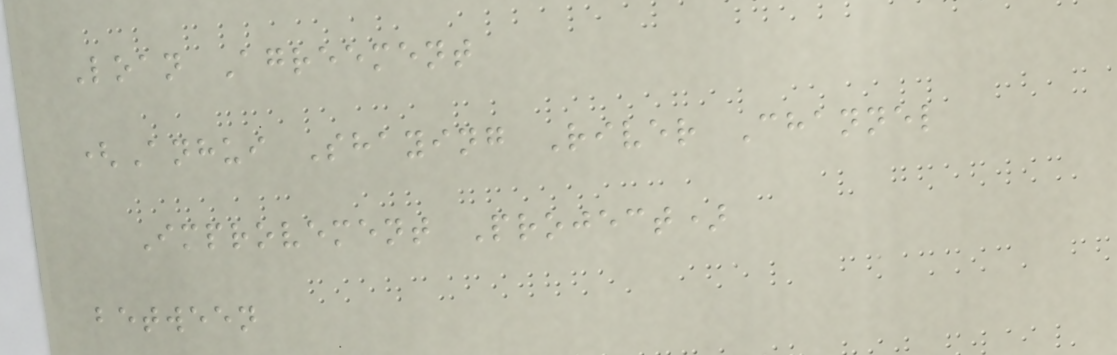Loan Agreement
(Anhui Shaying River Channel
Improvement Project)
between
